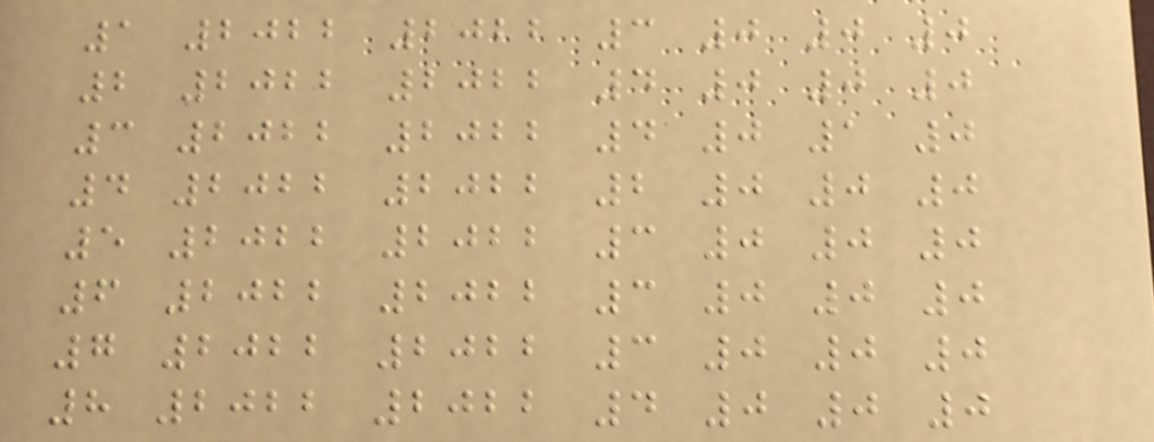1 2022 2022 3 0 0 0
2 2022 2022 4 0 0 0
3 2022 2022 4 0 1 0
4 2022 2022 2 0 0 0
5 2022 2022 3 0 0 0
6 2022 2022 3 0 0 0
7 2022 2022 3 0 0 0
8 2022 2022 4 0 0 0
